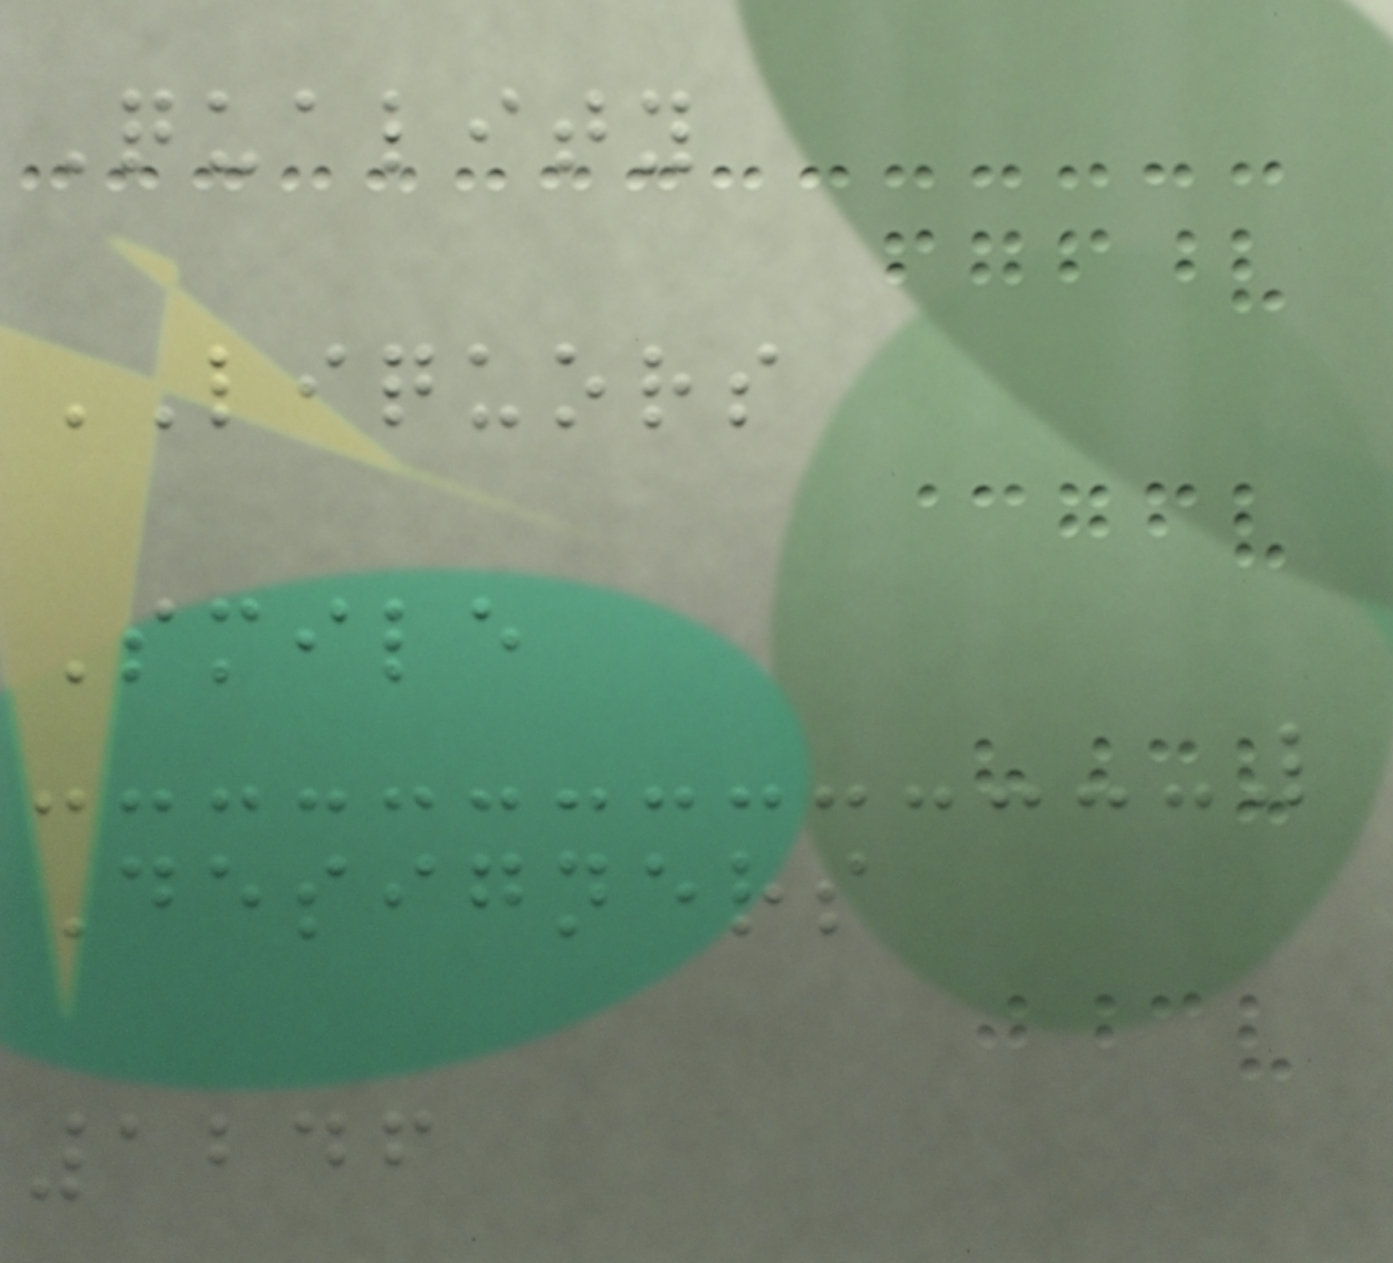Quality
LIQUORS
Smile
Designers
1246
